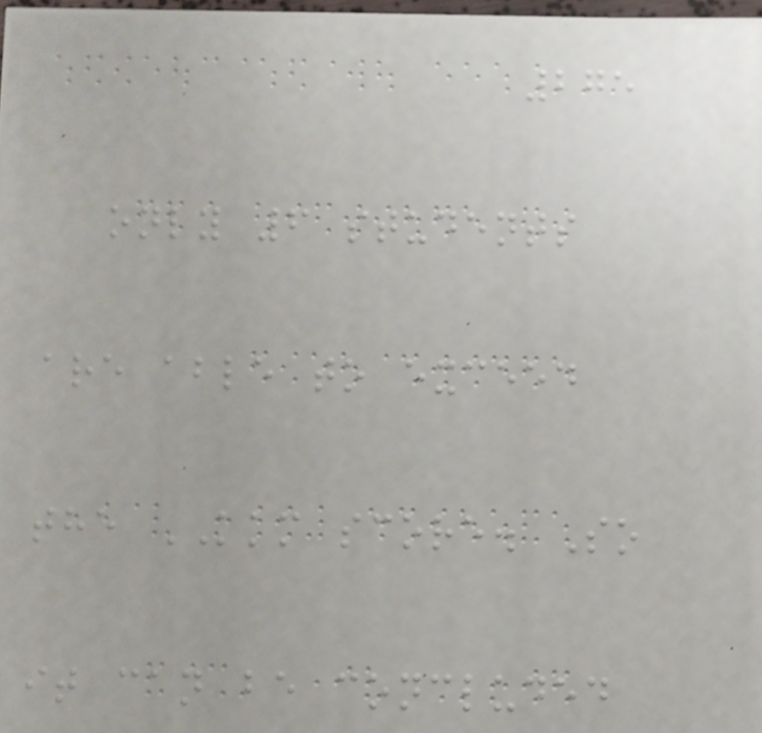275
only 6 students
are able to exceed
the KKM score. So
it can be concluded
